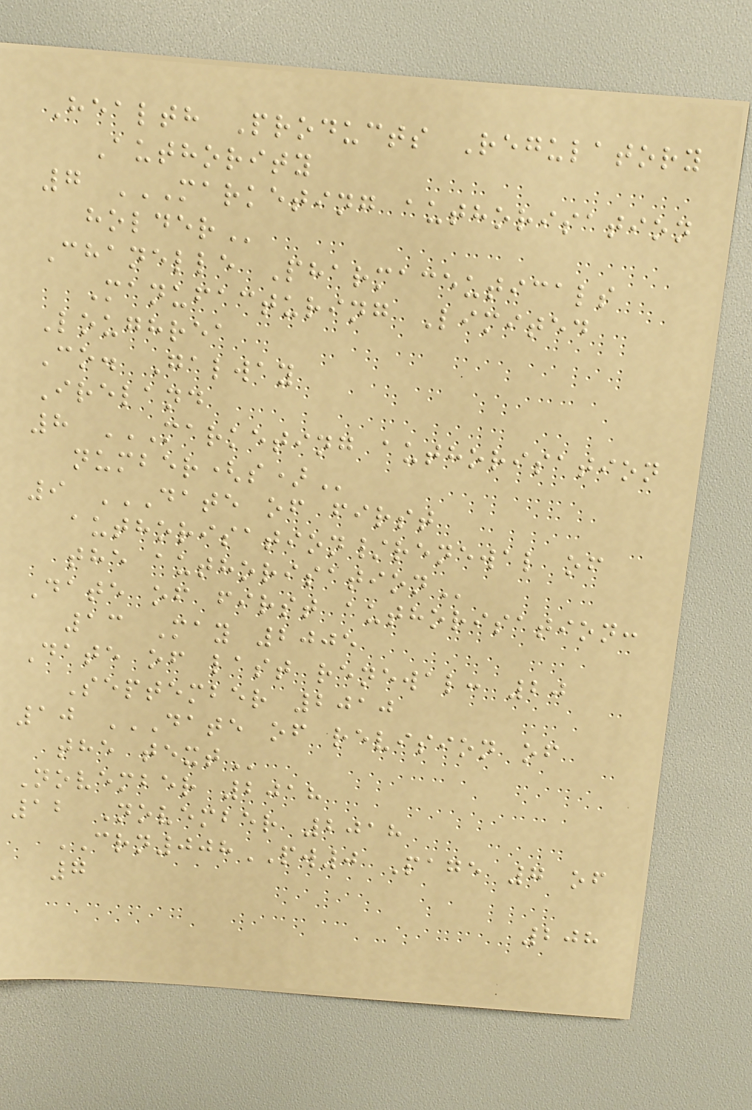Health Products Regulatory
Authority
7 MARKETING AUTHORISATION
HOLDER
Chanelle Pharmaceuticals
Manufacturing Limited
Loughrea
Co. Galway
Ireland
8 MARKETING AUTHORISATION
NUMBER(S)
9 DATE OF FIRST
AUTHORISATION/RENEWAL OF
THE AUTHORISATION
Date of first authorisation:
13 May 2005
Date of last renewal: 20
September 2010
10 DATE OF REVISION OF
THE TEXT
November 2018
12 November 2018
CRN008PW0 Page 7 of
7
208
